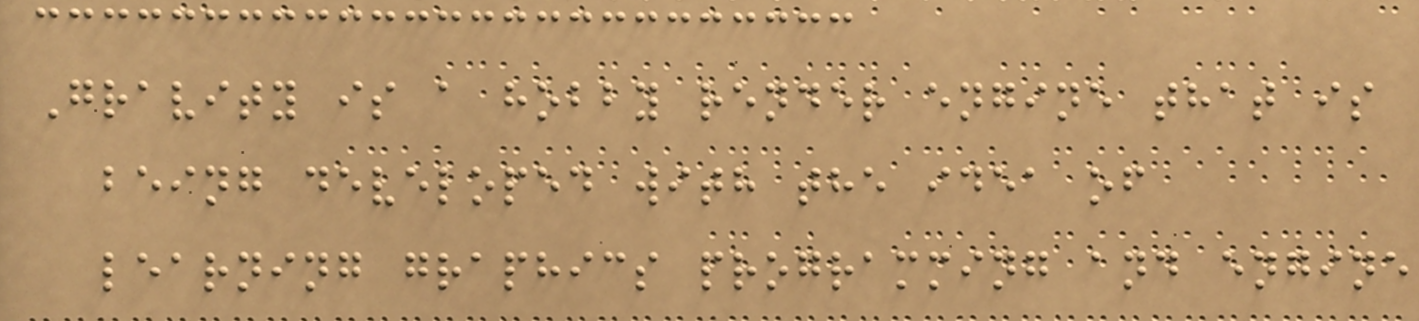Gravity is a hobby render engine that is
being developed with the idea of
learning graphics programming and engine
